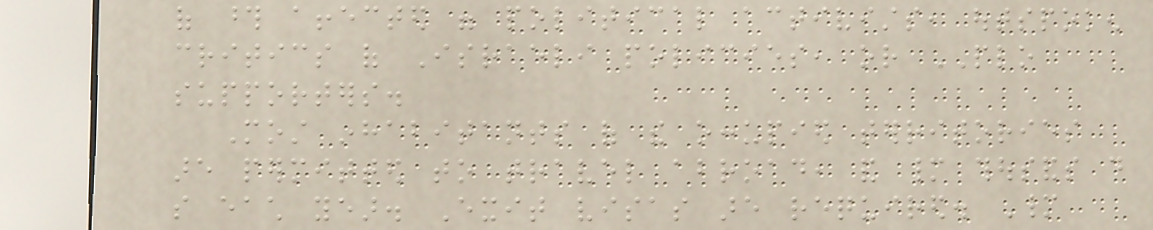of those affected were political activists, outspoken
critics of Israeli policies, or PLO
supporters.
Most inhabitants of the occupied territories
are permitted to travel abroad, and many thousands do
so each year. Exit visas are required. Many
